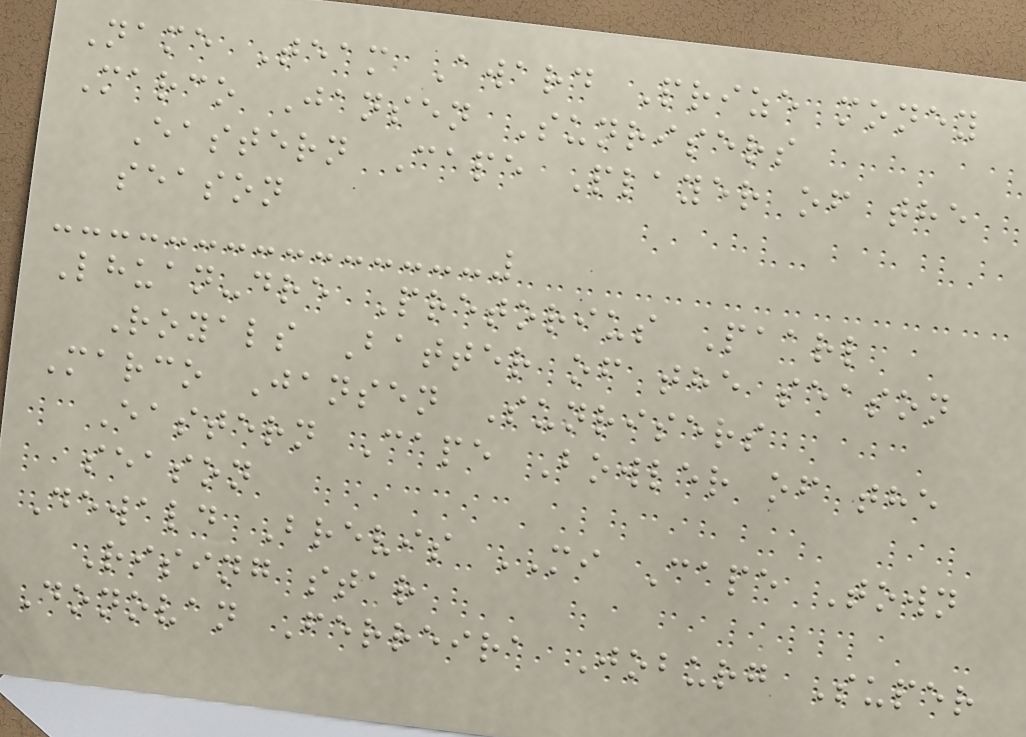Name Team Award Prize money
Marco Jansen Sunrisers
Eastern Cape Player of the
season
Lhuan-dre Pretorius Paarl
Royals Batter of the season
Marco Jansen Sunrisers
Eastern Cape Bowler of the
season
Dewald Brevis MI Cape Town
Rising star
Donovan Ferreira Joburg Super
